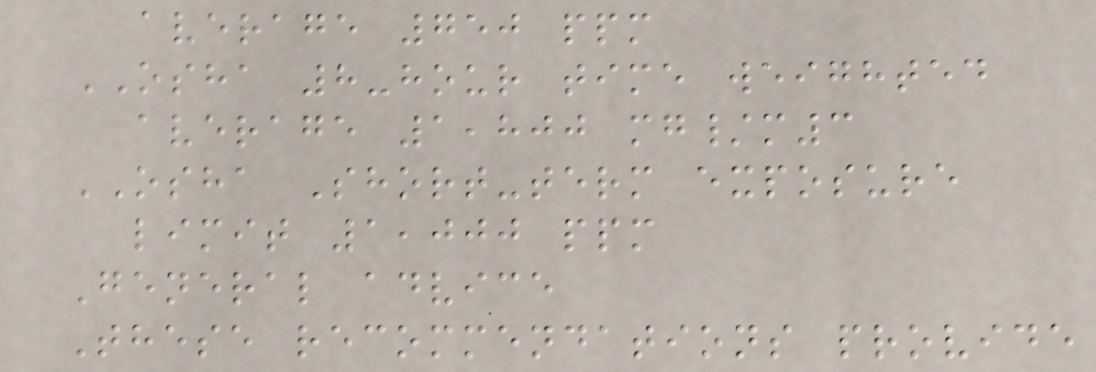average 750 ppm
OSHA 8-hour time weighted
average 1,800 mg/m3
OSHA Short-term exposure
limit 1,000 ppm
General advice
These recommendations provide
